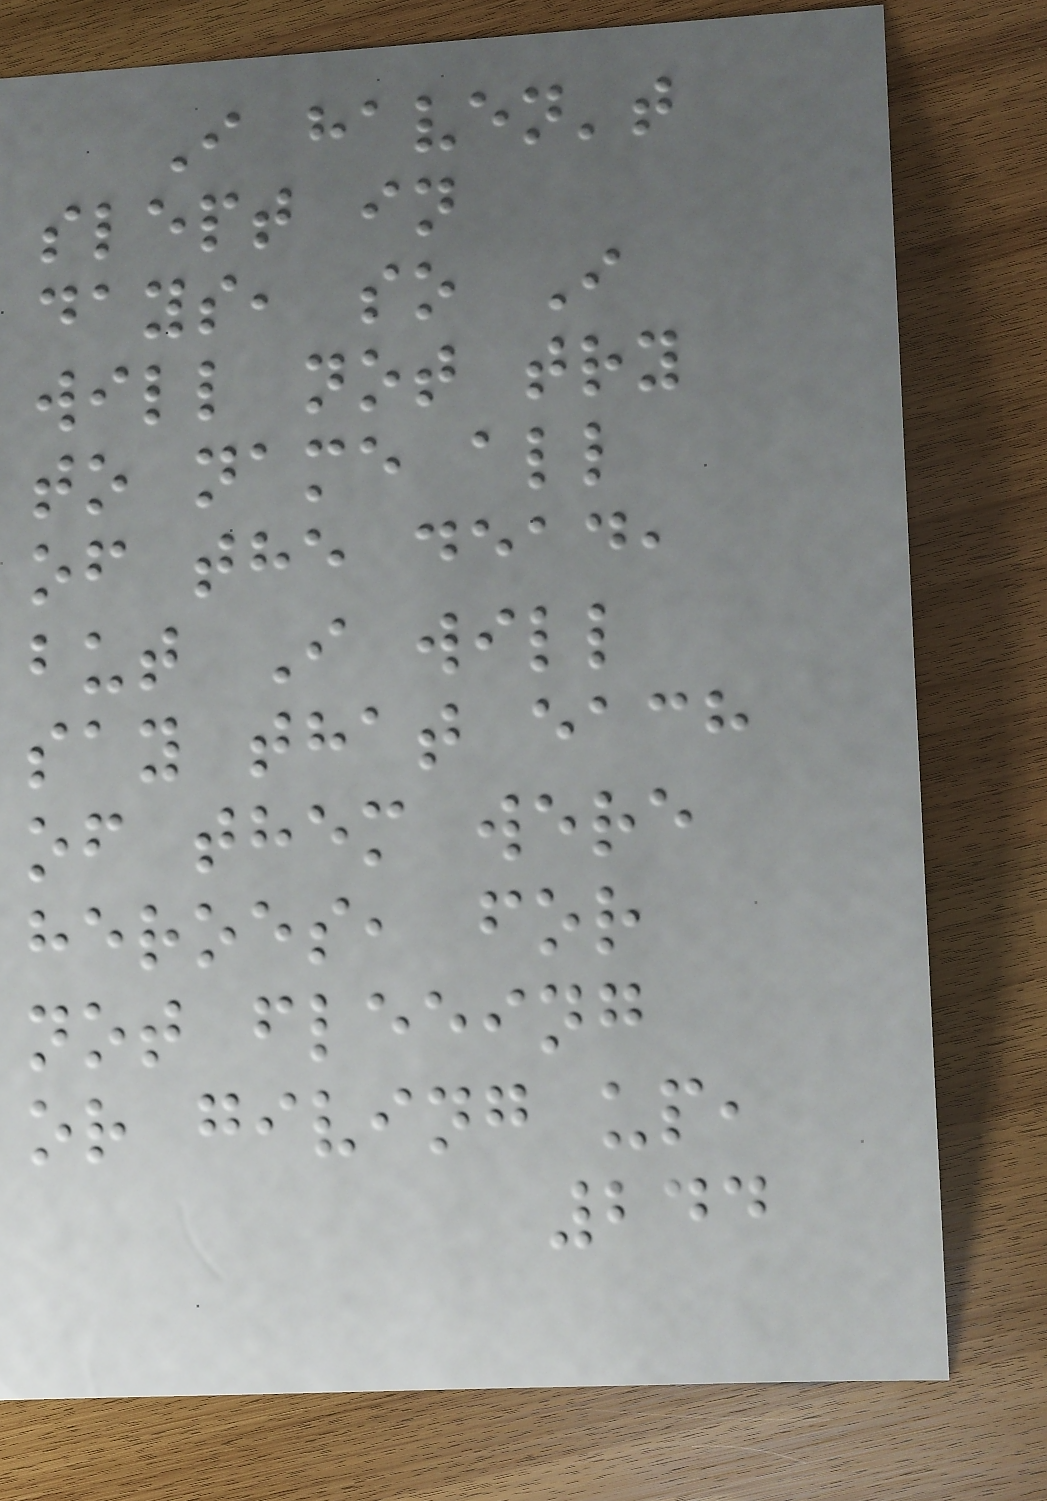I haven't
slept in
days, so I
will not try
to name all
of the dead,
but I will
say that each
of them were
heroes, for
not fleeing
or giving up,
244
